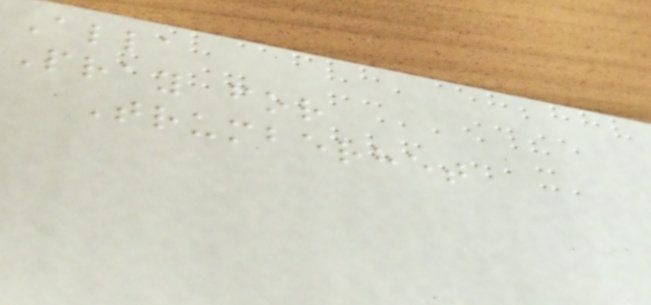Alla
Pray for
Trumberhet
